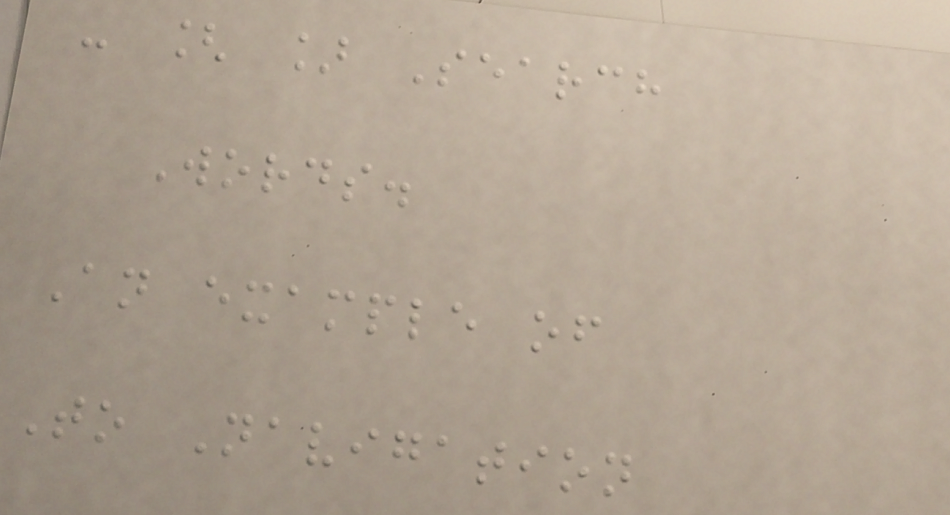- [ ] Search
Words.
An example of
To Navigation
